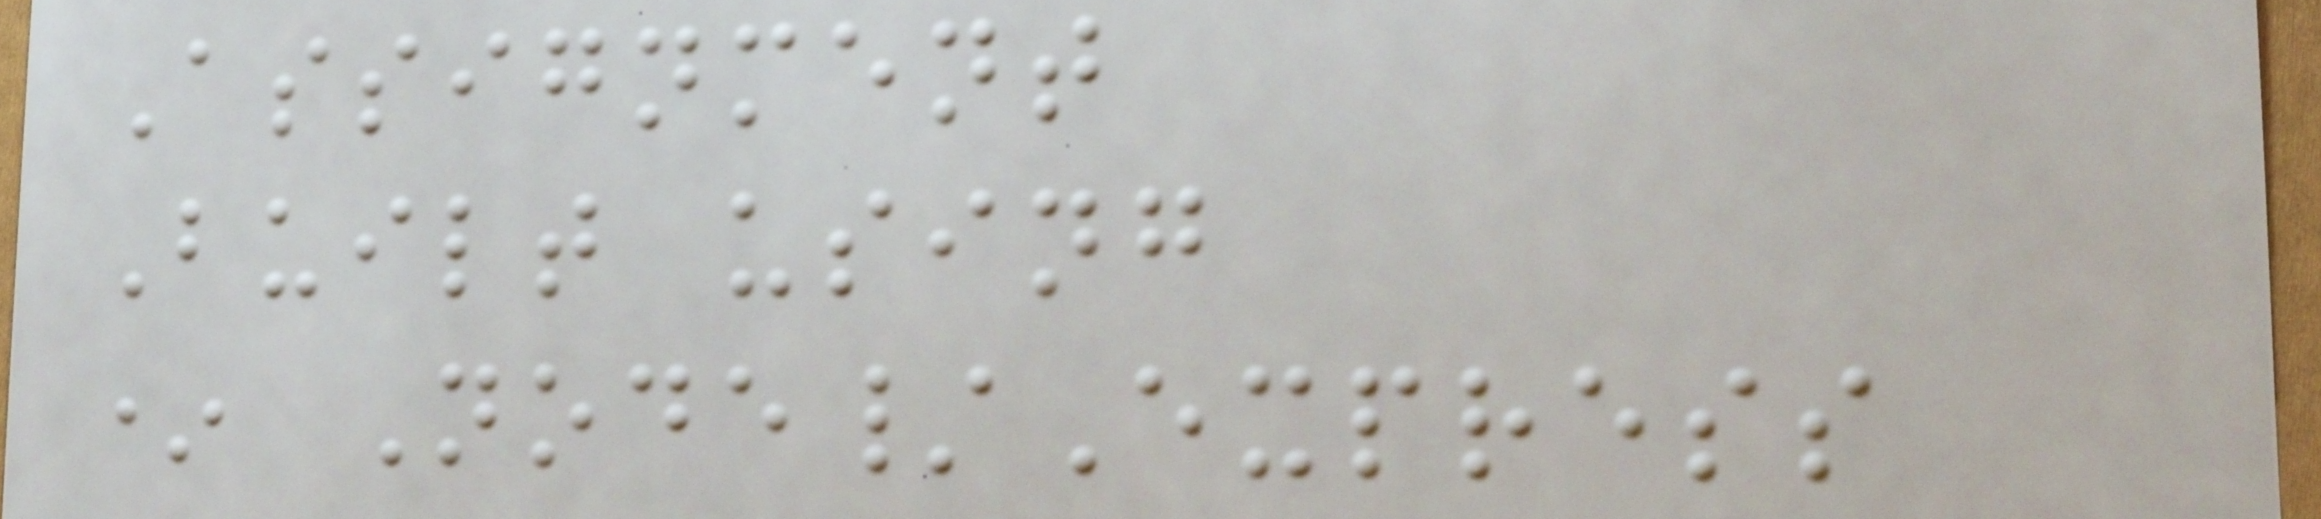Assignment
Built using
* Node/Express
